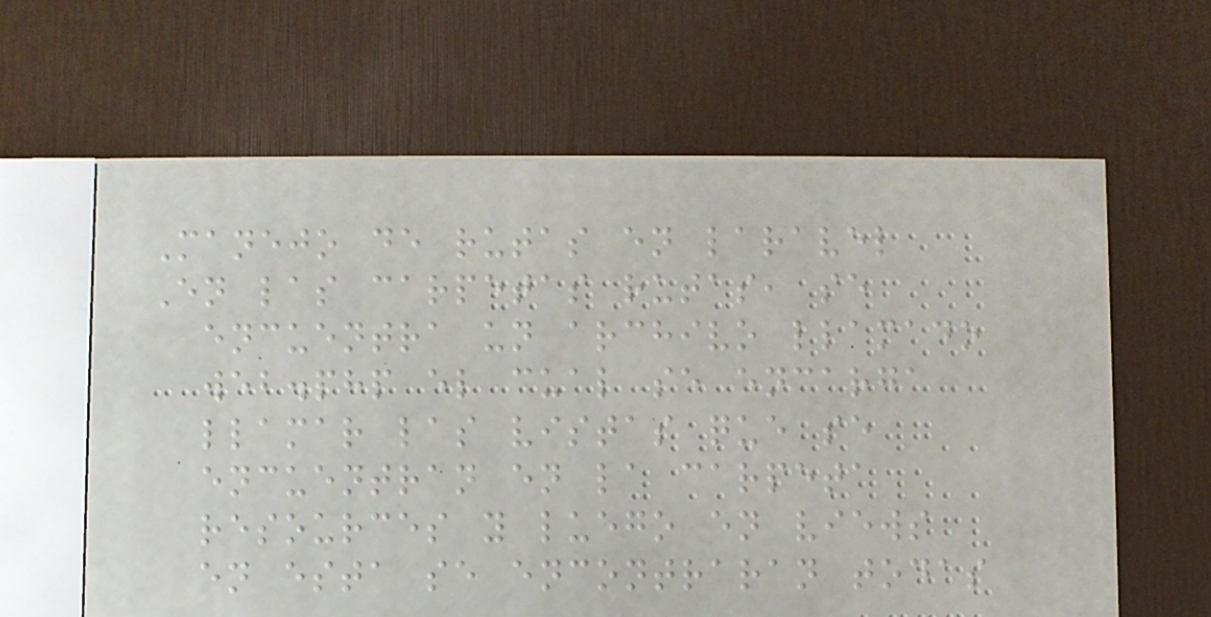Manejo de rutas en laravel
En las carpetas rutas, se
encuentra un archivo llamado
web.php el cual se encarga
llamar las vistas que se
encuentran en la carpeta
resources y luego en views
en esta se encontraran todas
